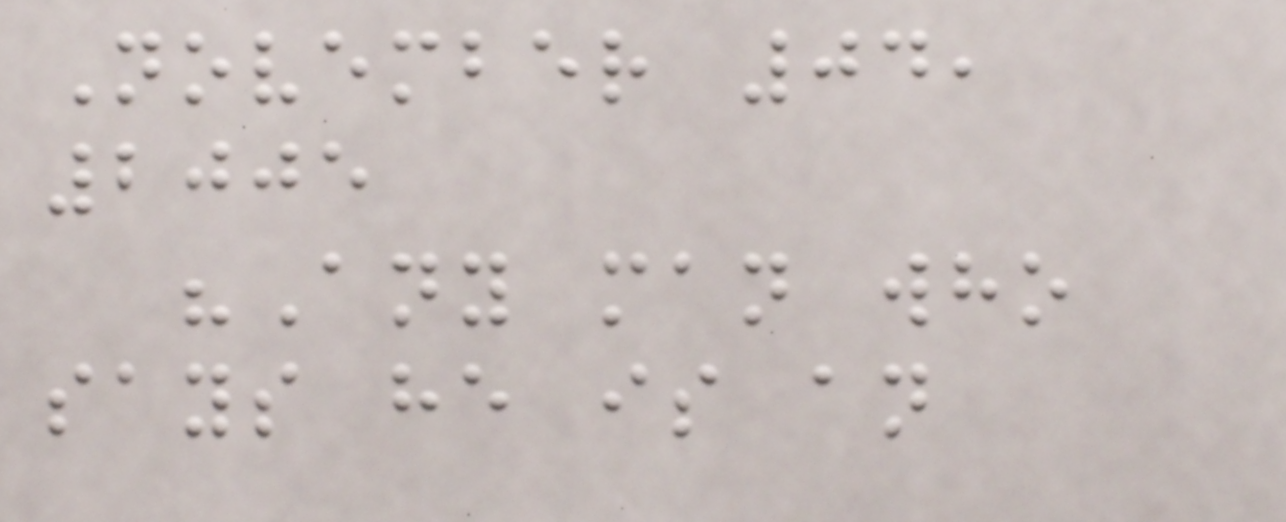November 04,
2005
"Any man who
says he is an
